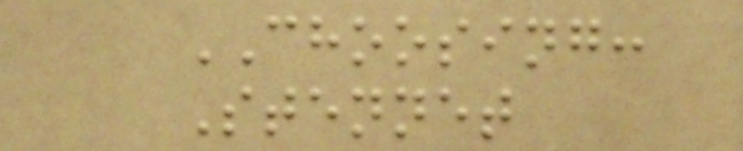CHOOSING:
Stennet
